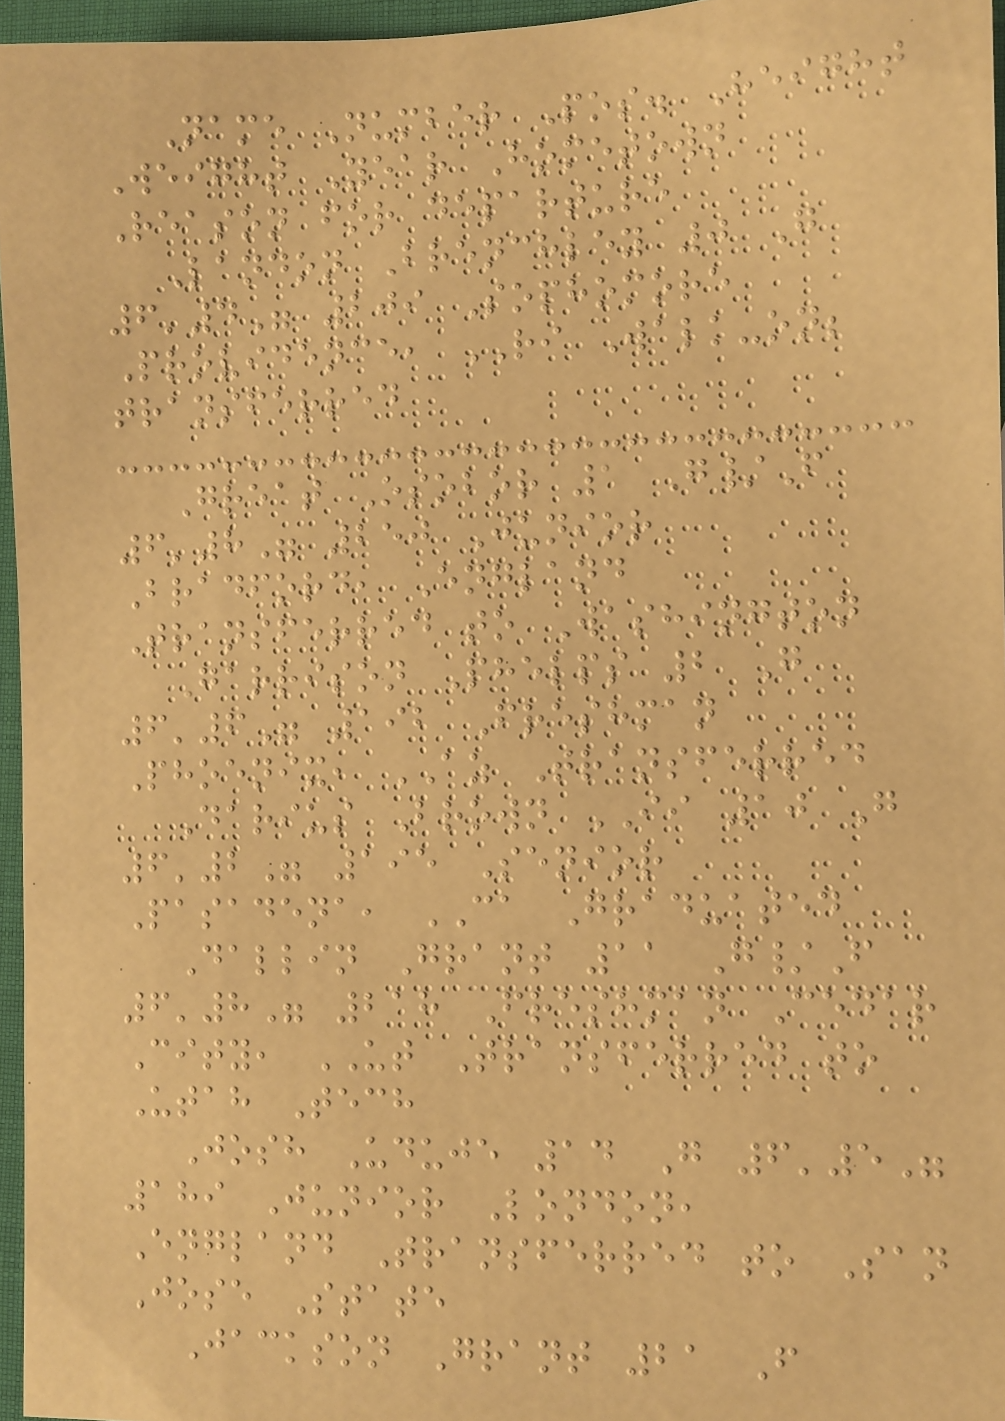Name Number Pos. Height
Weight Year Hometown
Reason for departure
Landon Brenchley 0 G
6'4" 209 Sophomore
Providence, RI Walk-on;
transferred
Great Osobor 1 G/F
6'8" 250 Junior
Bradford, England
Transferred to Washington
Garrison Phelps 2 G
6'6" 192 Freshman
Phoenix, AZ Transferred
Darius Brown II 10 G
6'2" 195 Senior
Pasadena, CA Graduated
Dallin Grant 11 G/F
6'8" 218 Freshman Cedar
City, UT Transferred to
Utah Tech
Josh Uduje 14 G 6'5"
189 Junior London,
England Transferred to San
Jose State
Jackson Grant 21 F
